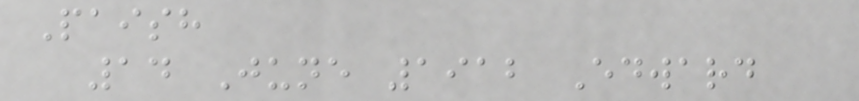Paish
14 June 1912 Edward
